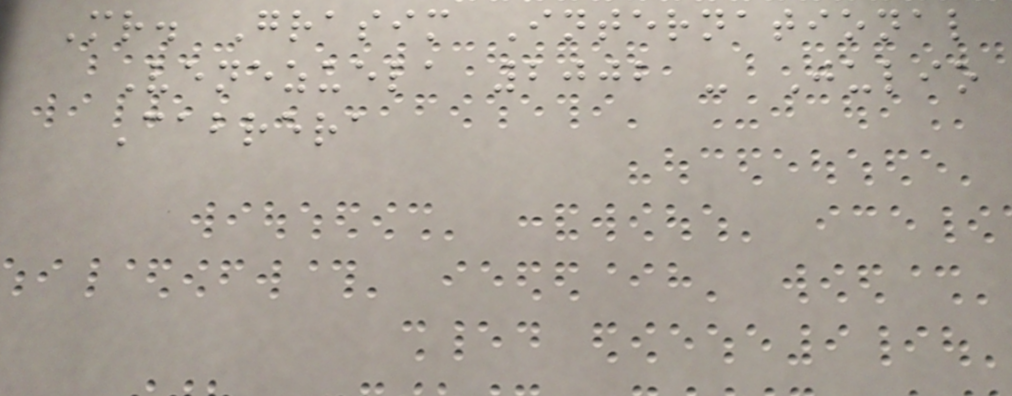Mr. Grasim International
Venezuela 2002 - Julio
Cabrera
